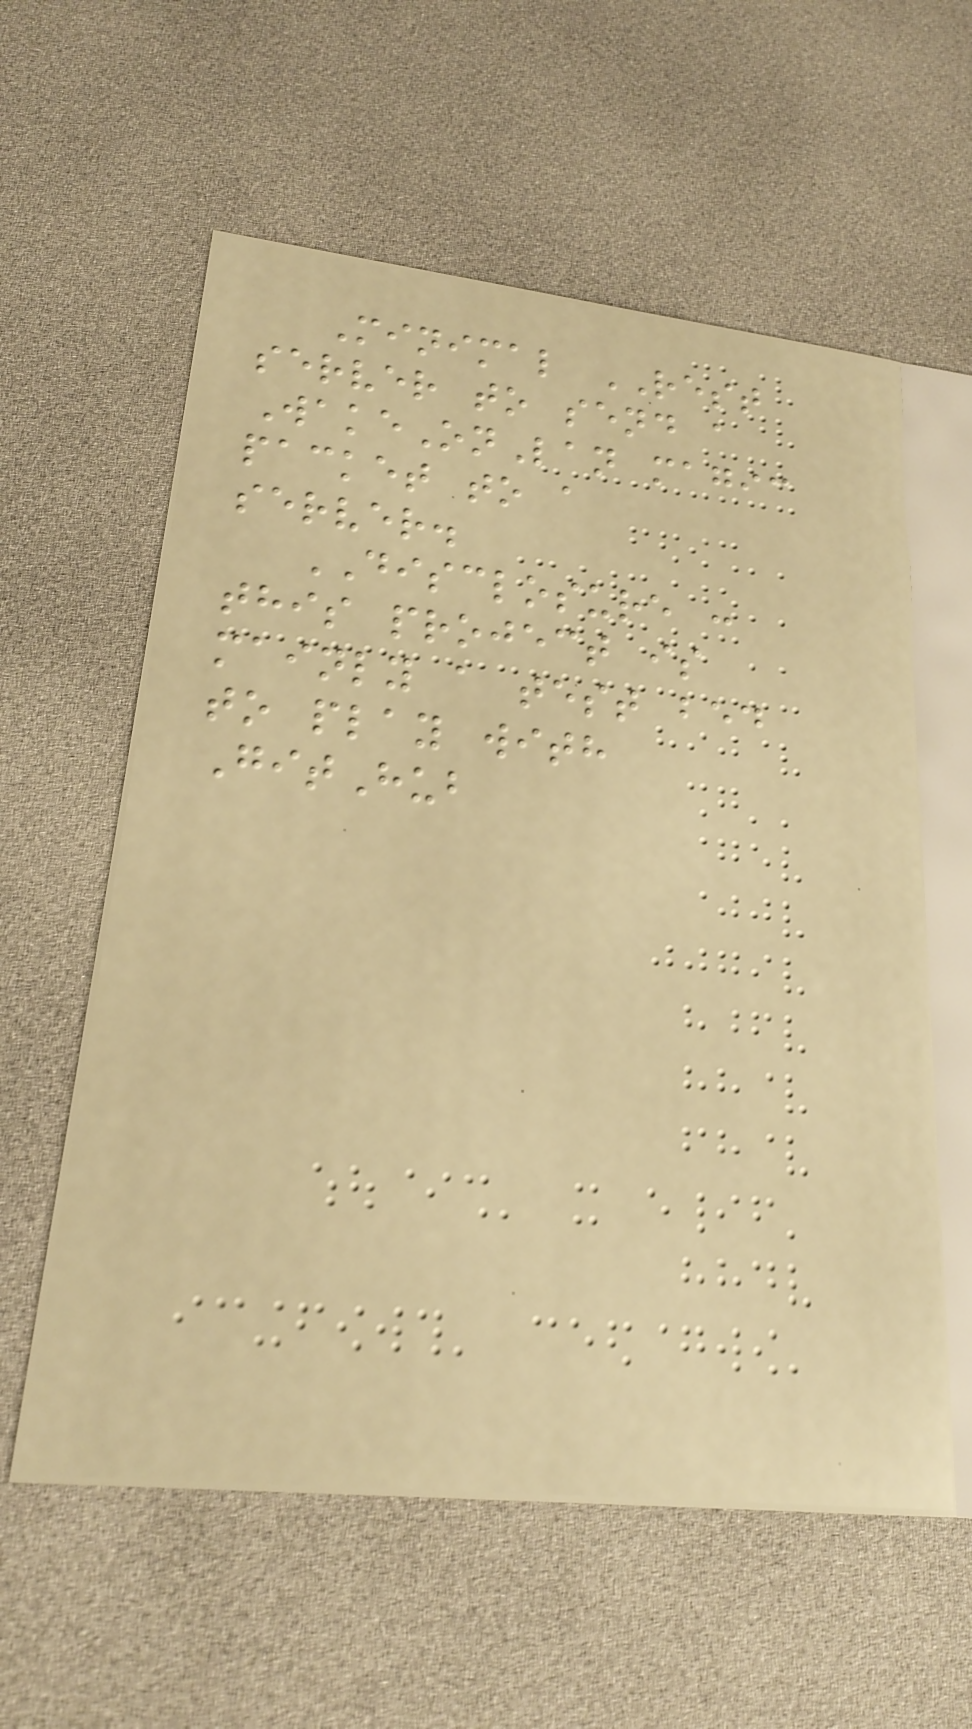Minimal REST
server to send a
WakeOnLan magic
packet to a
server.
DISCLOSURE :
this project is
mainly a test bed
to play with
GitHub
